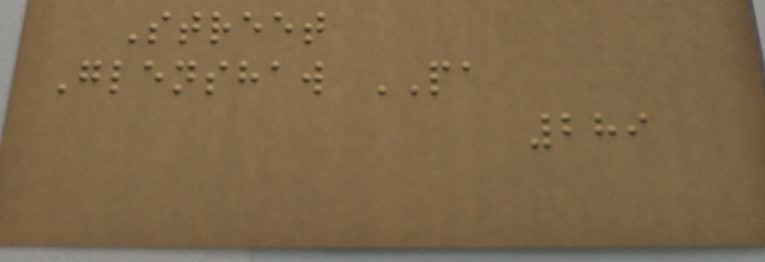Street
Glenshaw PA
289
